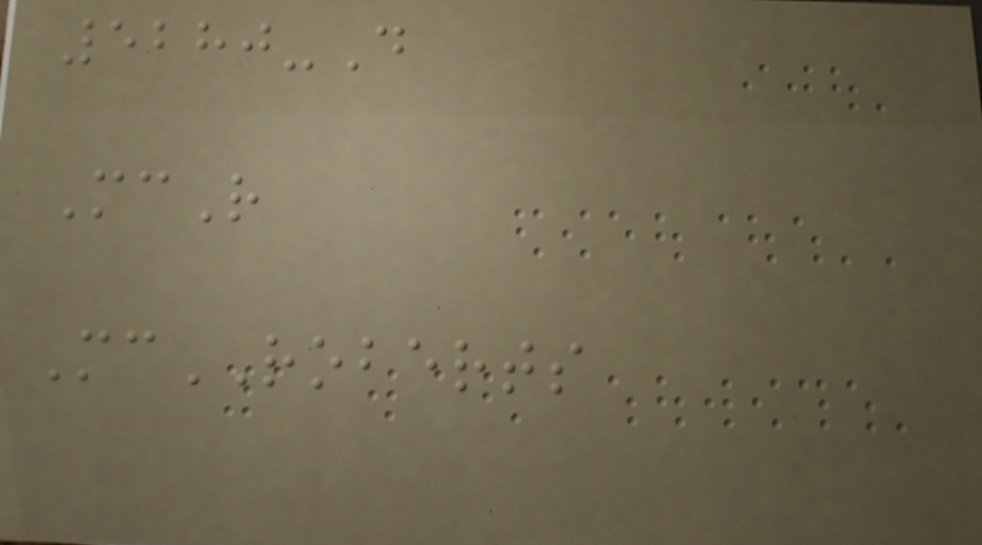5280-D
McR
McROBERTS
